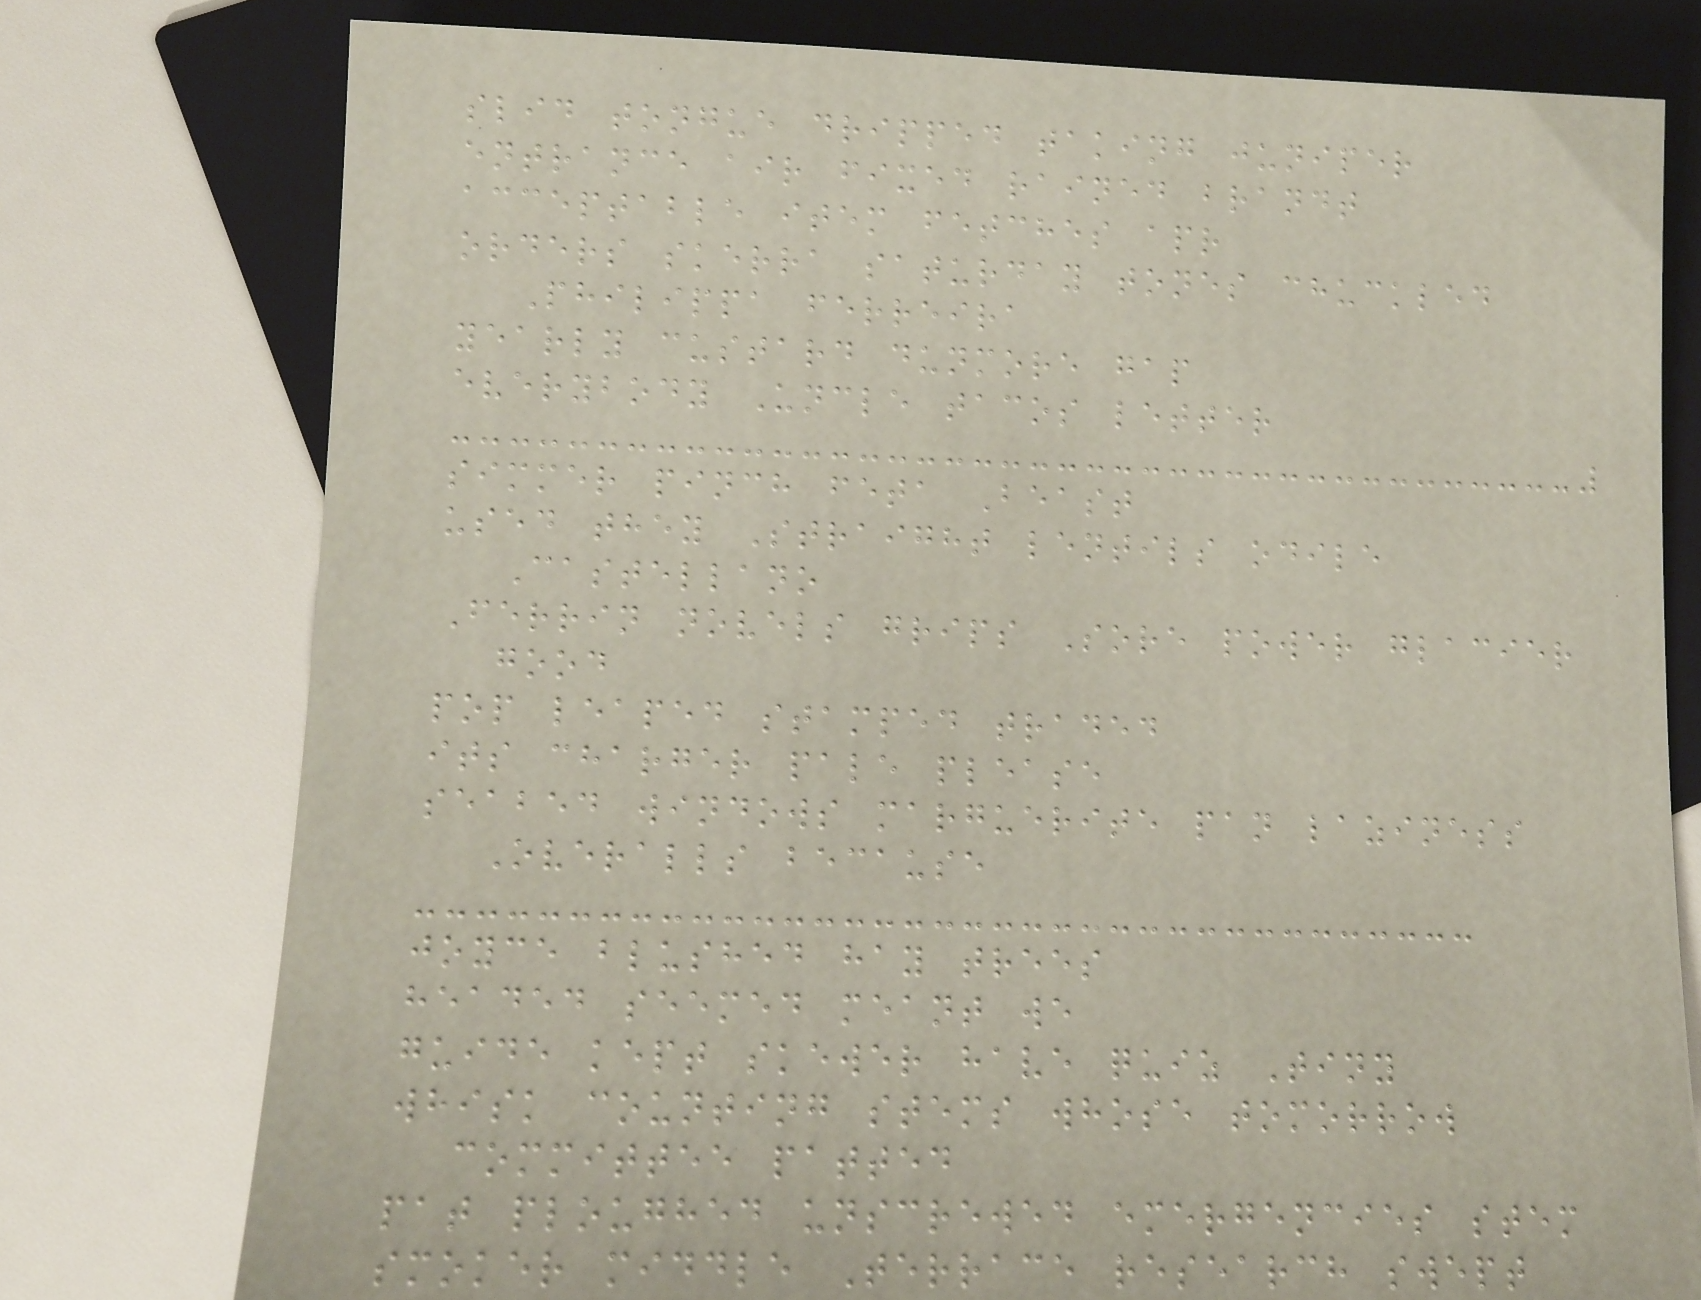slid tongue dripped taking juniper
entrance air fixed rained brandt
acceptable item fetches apr
orders skerra saturday tones chuckled
Philippa ferreira
yearly custard dunmore gap
everybody Uncle tacos letter
simmer pinch feta Beast
used they Straight lentils odile
Castellano
Ferrin novels grips Sore power glacier
good
pop leaped stamped traded
its charger pale please
seabed windows marguerite pan laziness
Overalls because
joyce blushed hay trees
headed seemed meant we
guide kept skewer have quiz Tiny
whisk counting stems whose tomorrow
committee patted
pat ploughed unscrewed emergencies stem
smoker middle Terrace research swept
